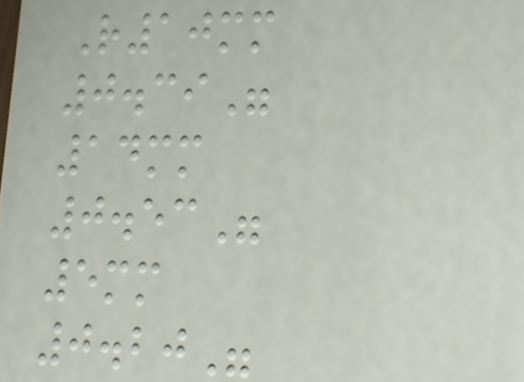R10mm
0.39"
14mm
0.53"
5mm
0.20"
